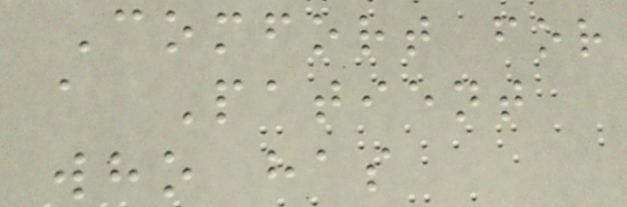Comfort for
a Patient
who has
